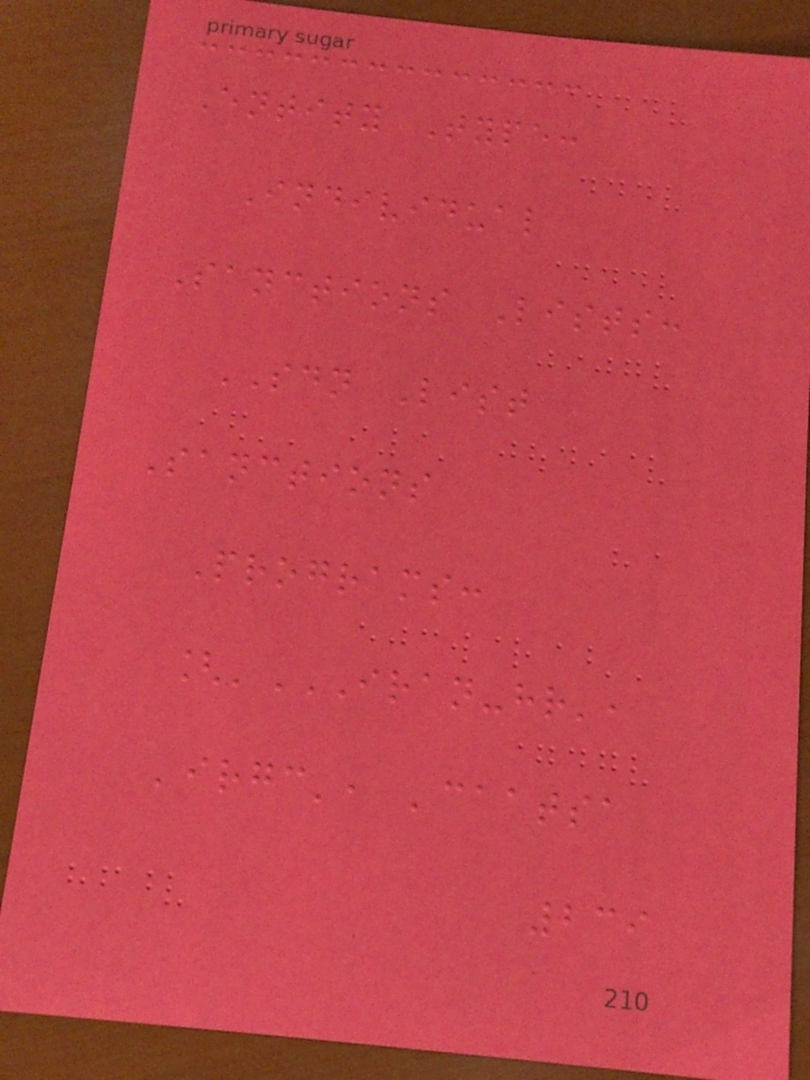Entity Type:
Individual
Sanctions Lists:
SDN List
Sanctions
Programs:
['IRAN-HR',
'IRGC', 'CAATSA
239
